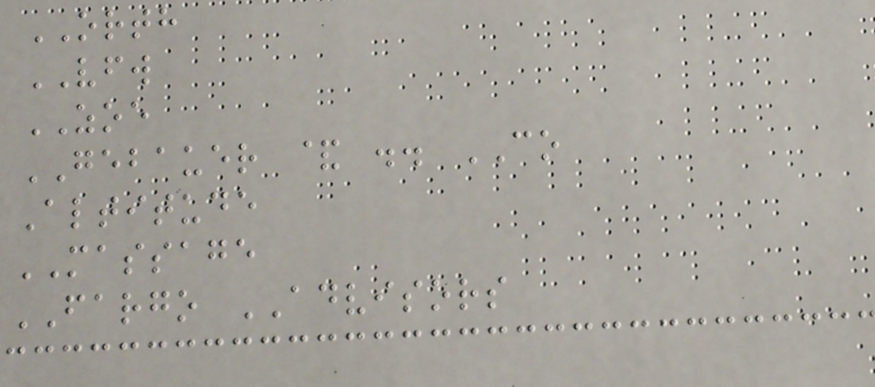ORTH
VFW
ZOE
GEBAUER & .. CO
Altitude
MASSAGE
FARGO ADVISORS
